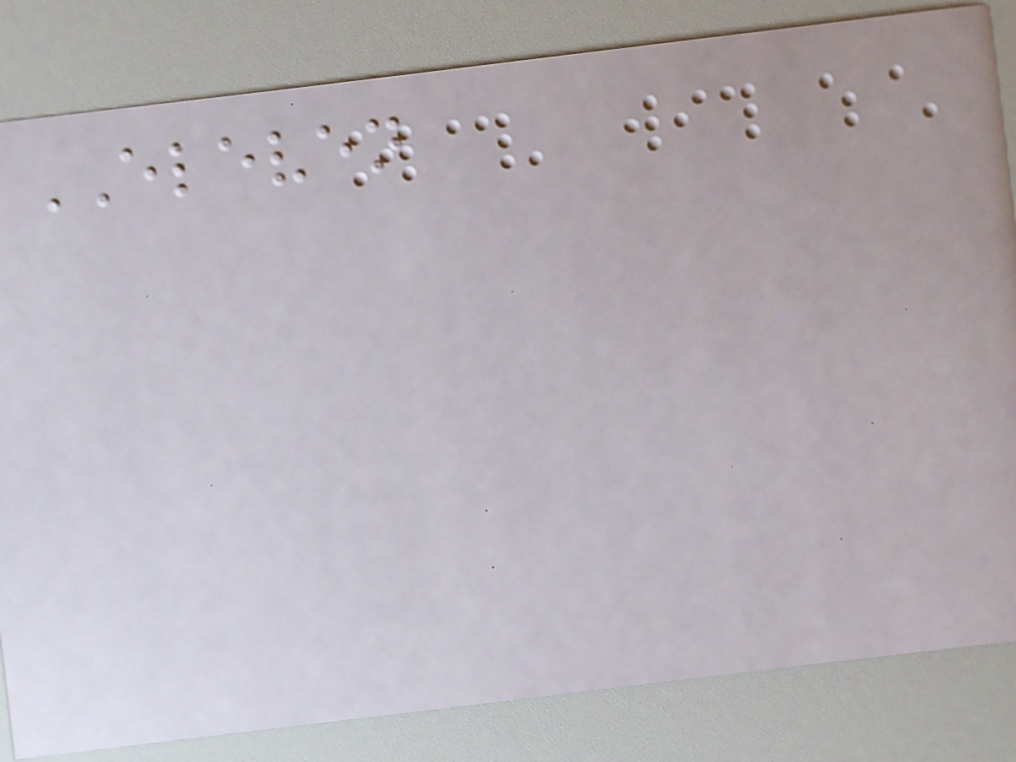ELEVEN
